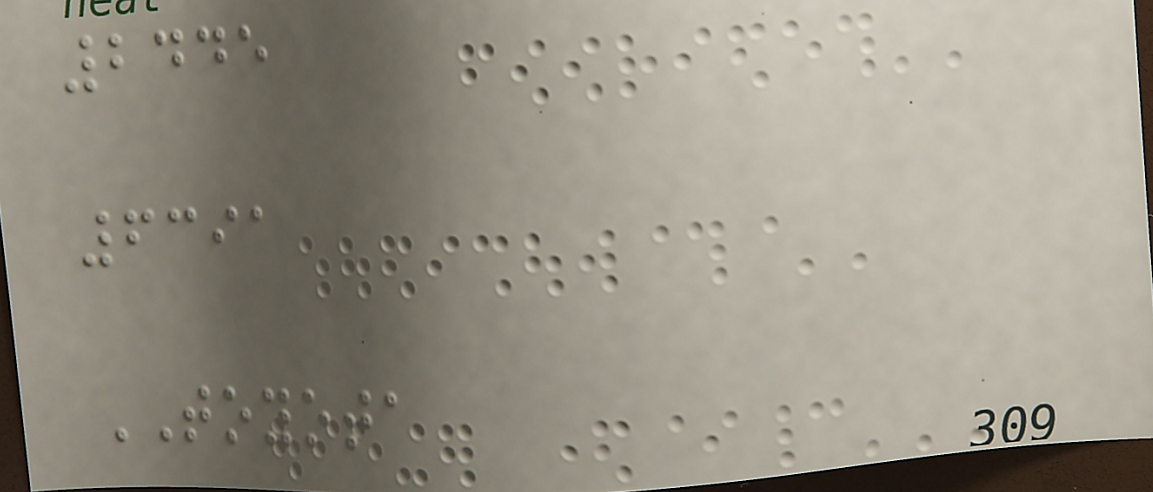2445
6391
TOYOTA
